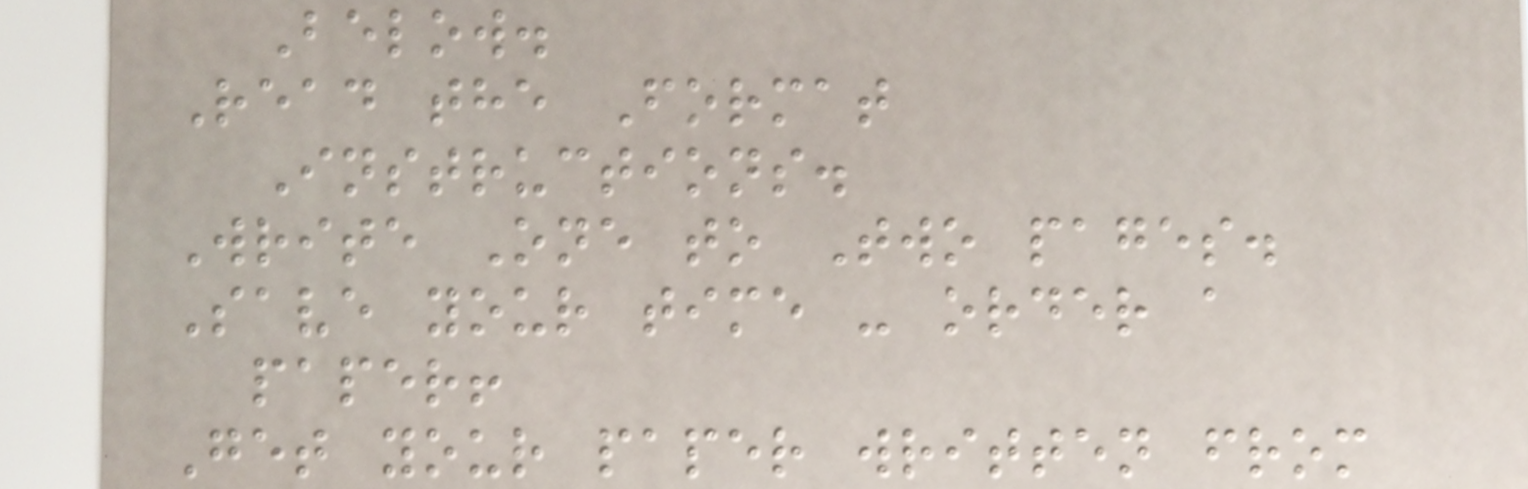Below.
Read the Format
Instructions.
Write One to Two pages.
Save your time - order a
paper!
Get your paper written from
